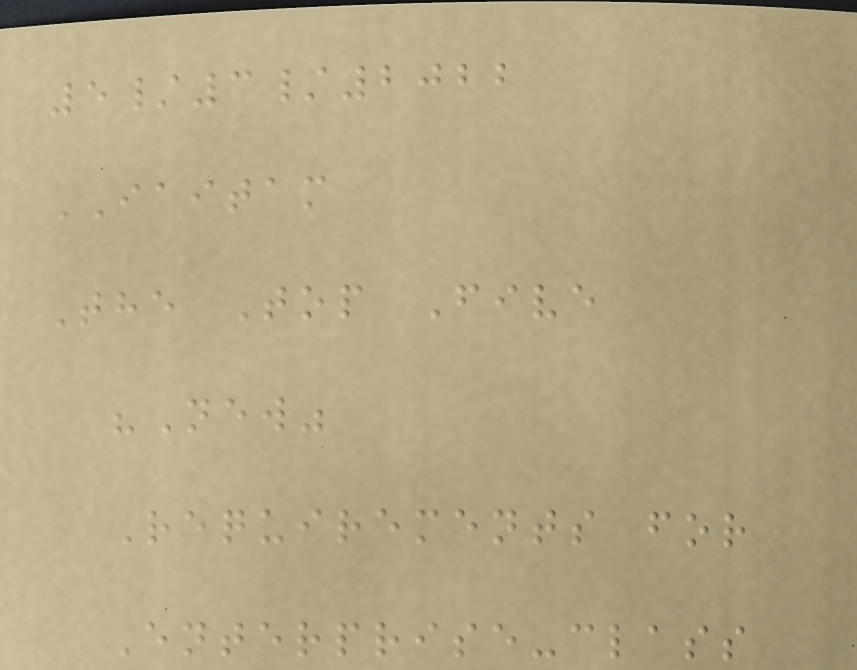5/3/2022
IAITAM
The Top Five
"New"
Requirements for
Enterprise-class
